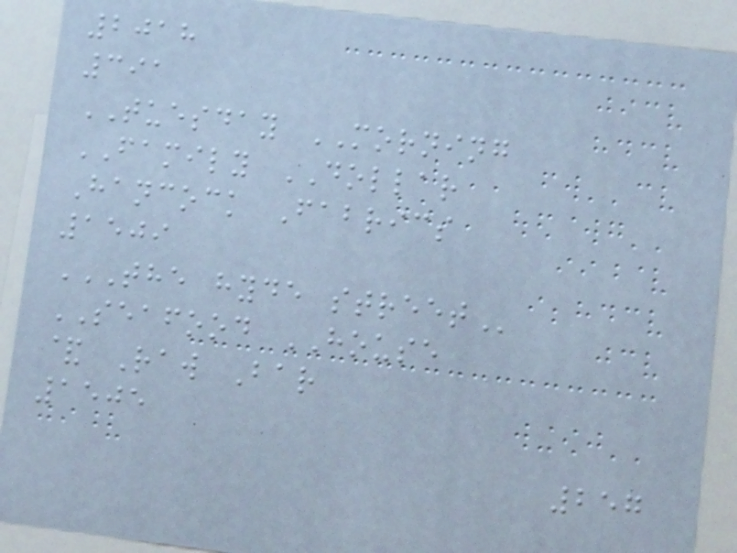2018
391
TUESDAY MORNING
FAMILY DOLLAR
Hancock Fabrics
1509
THE HYDE STREET
SEAFOOD HOUSE
& Raw Bar
1505
257
